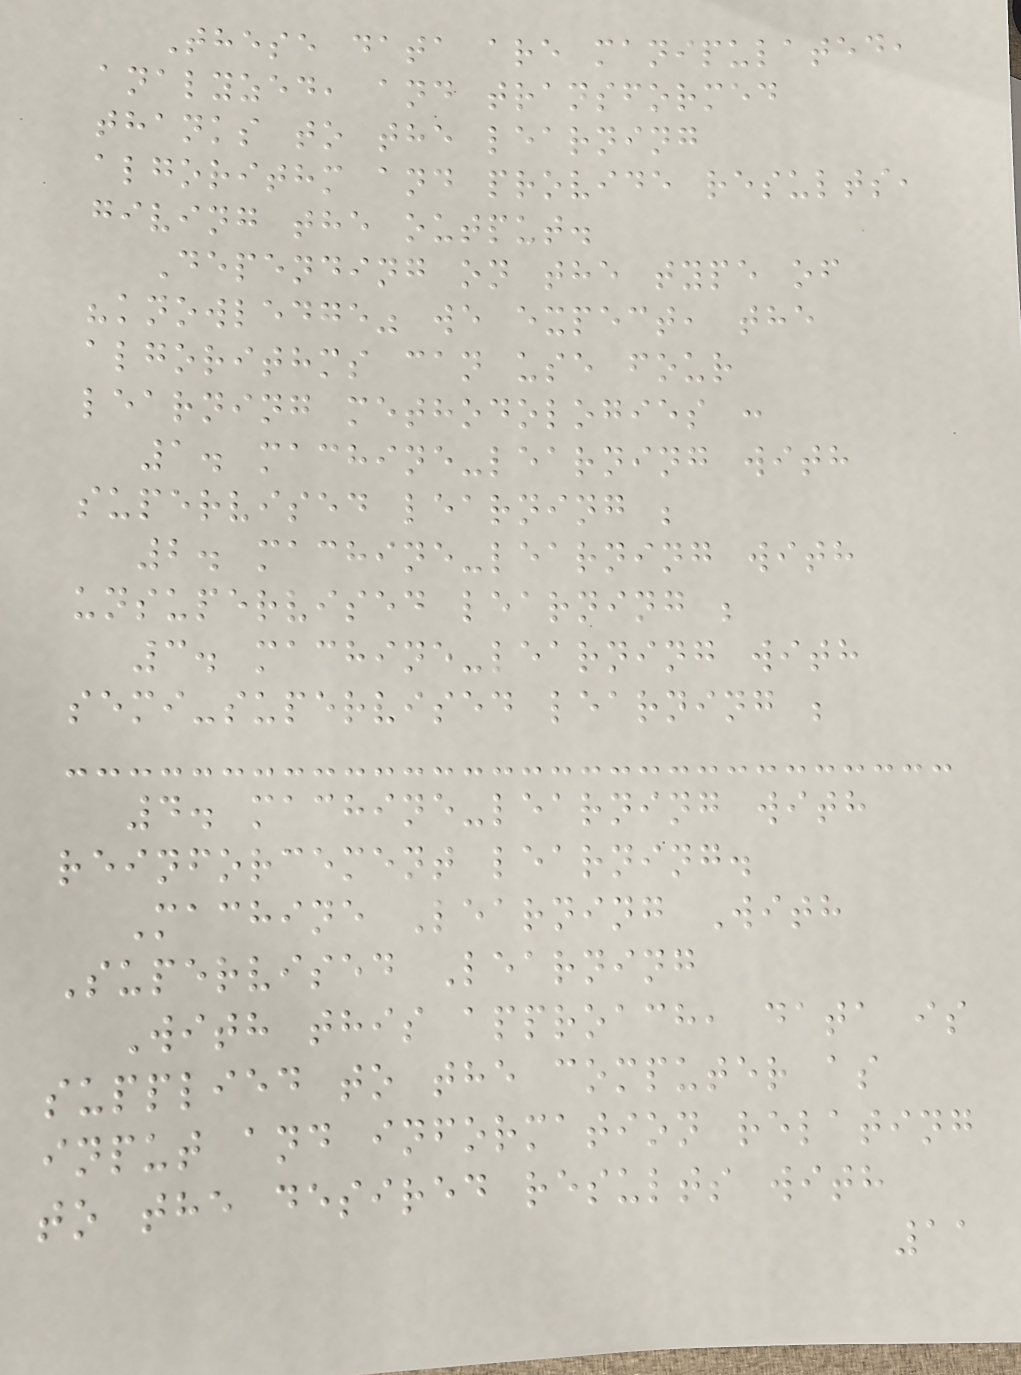These data are manipulated,
analyzed, and transformed
thanks to the learning
algorithm and provide results,
giving the output.
Depending on the type of
"knowledge" we expect, the
algorithms can use four
learning methodologies :
1. machine-learning with
supervised learning ;
2. machine-learning with
unsupervised learning ;
3. machine-learning with
semi-supervised learning ;
4. machine-learning with
reinforcement learning.
Machine Learning With
Supervised Learning
With this approach, data is
supplied to the computer as
input and information relating
to the desired results with
11
